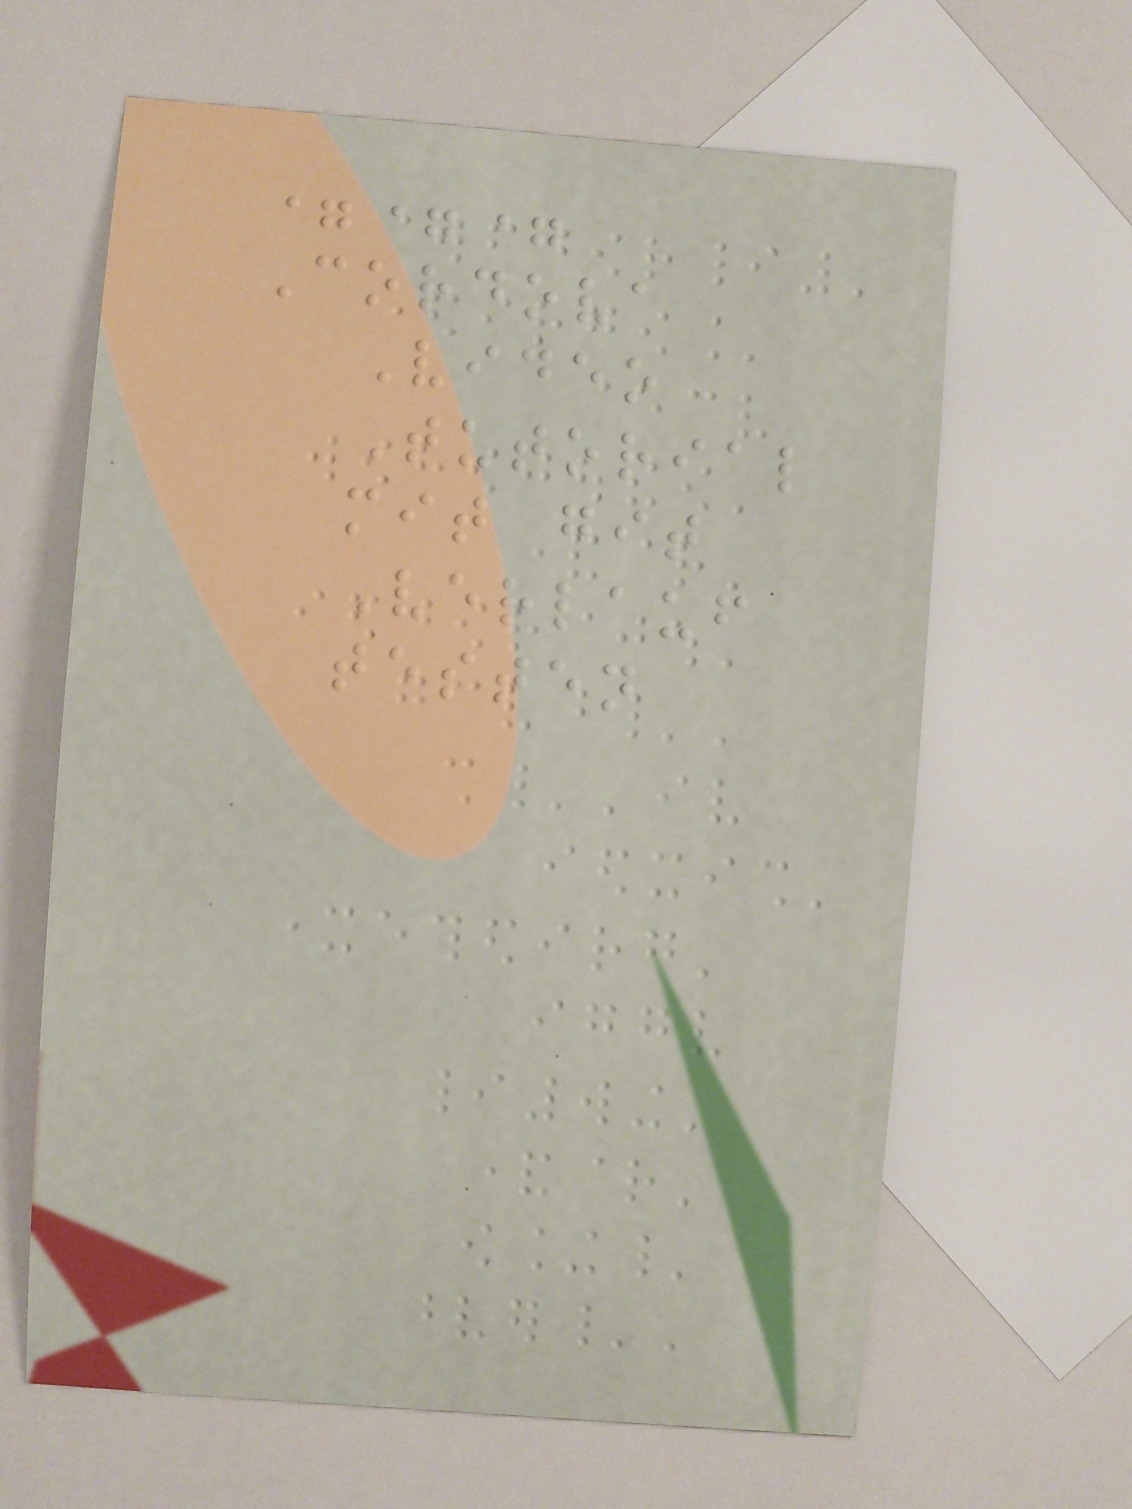===
Cordova
Video
Tutorial
mit git
Verlauf
testen
